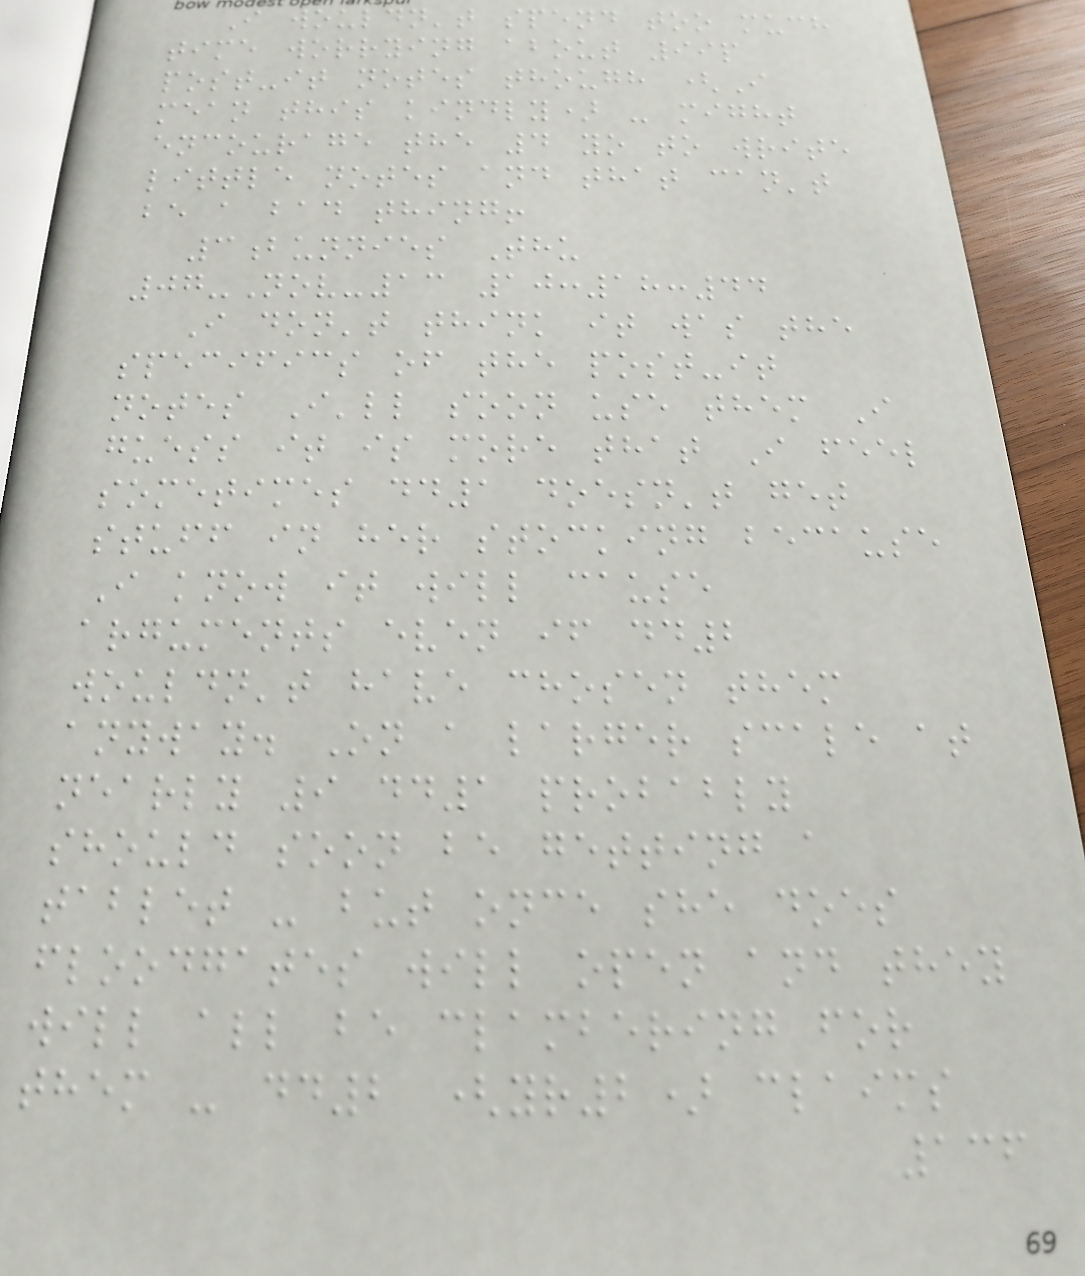I wouldn't spend too much
time worrying about 99p
post-it notes though (I
mean this kindly) - might
encourage the 4 yo to write
little notes and that can't
be a bad thing!
3bunnies Thu
07-Nov-13 10:18:44
I don't think it was the
specifics of the post-it
notes I'll soon use them I
guess it is more that I feel
sometimes dd1 doesn't get
stuff in her stocking because
I know it will cause
arguments even if dd2
wouldn't have chosen them
anyway. On a larger scale at
nearly 9 dd1 probably
should soon be getting a
tablet - but once she does
floodgates will open and they
will all be clambering for
them - dd2 (yr2) claims
136
